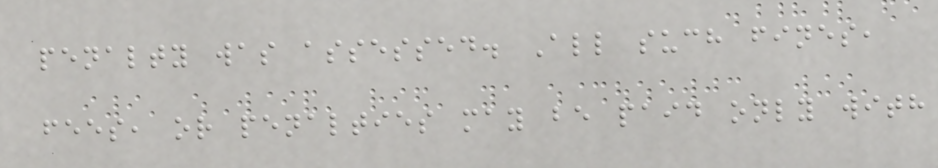penalty was assessed. All such fines,
fees, or penalties may be paid only with
